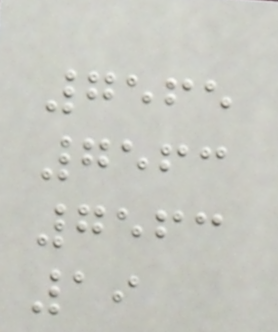7565
7563
7563
19
